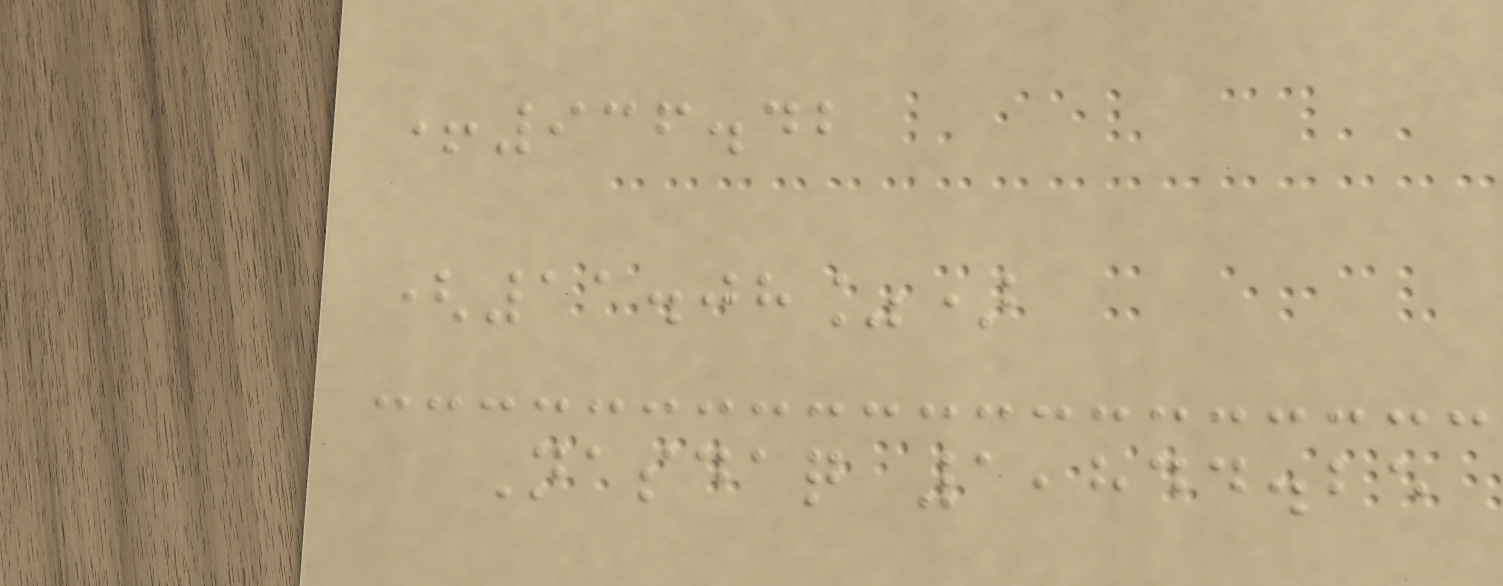+936.42
(11.08%)
Nasdaq 1,844.25
